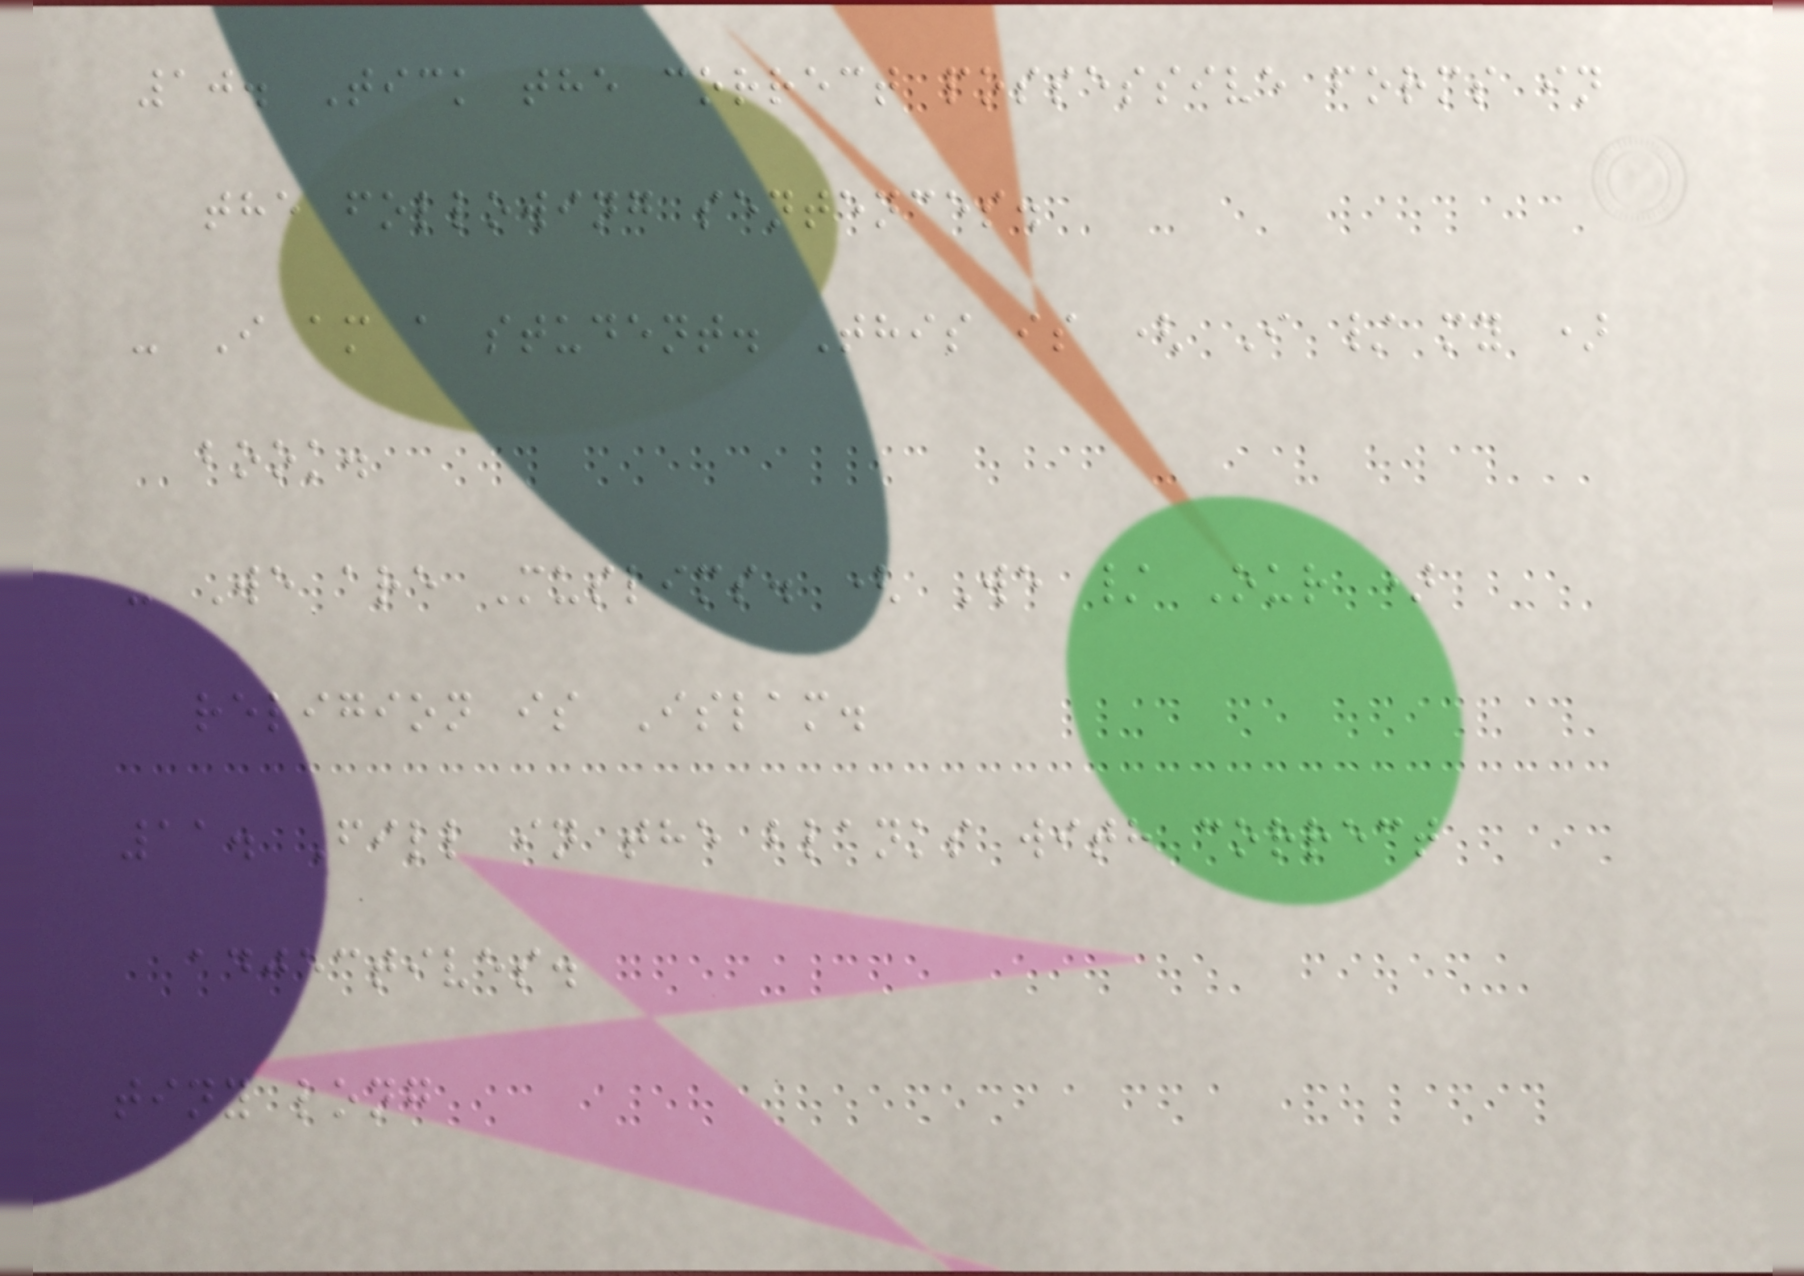10. Tick the correct possessive forms in
the following sentences.
- I am a student. This is ( I / my )
book.
- We are Muslims. ( We / Our )
religion is Islam.
11. Fill in the blanks with correct
adjectives.
tiny long
